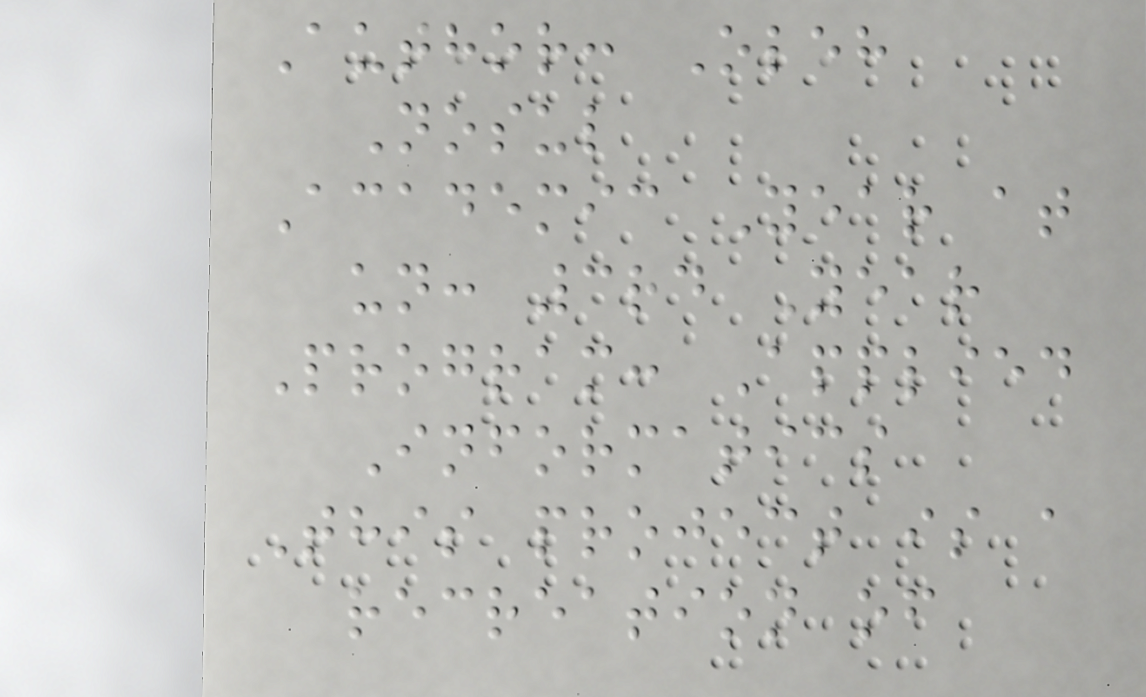Author: Oleh
Nosul
Academic Year at
un: 3rd Year
Program: Applied
Informatics
This project is a
recreation of
